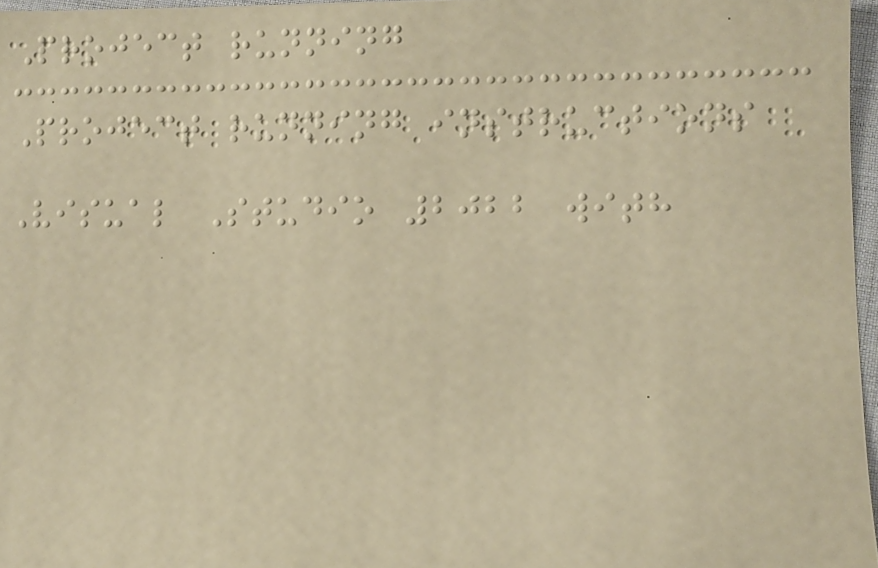Project running
Project running instructions
Visual Studio 2022 with
